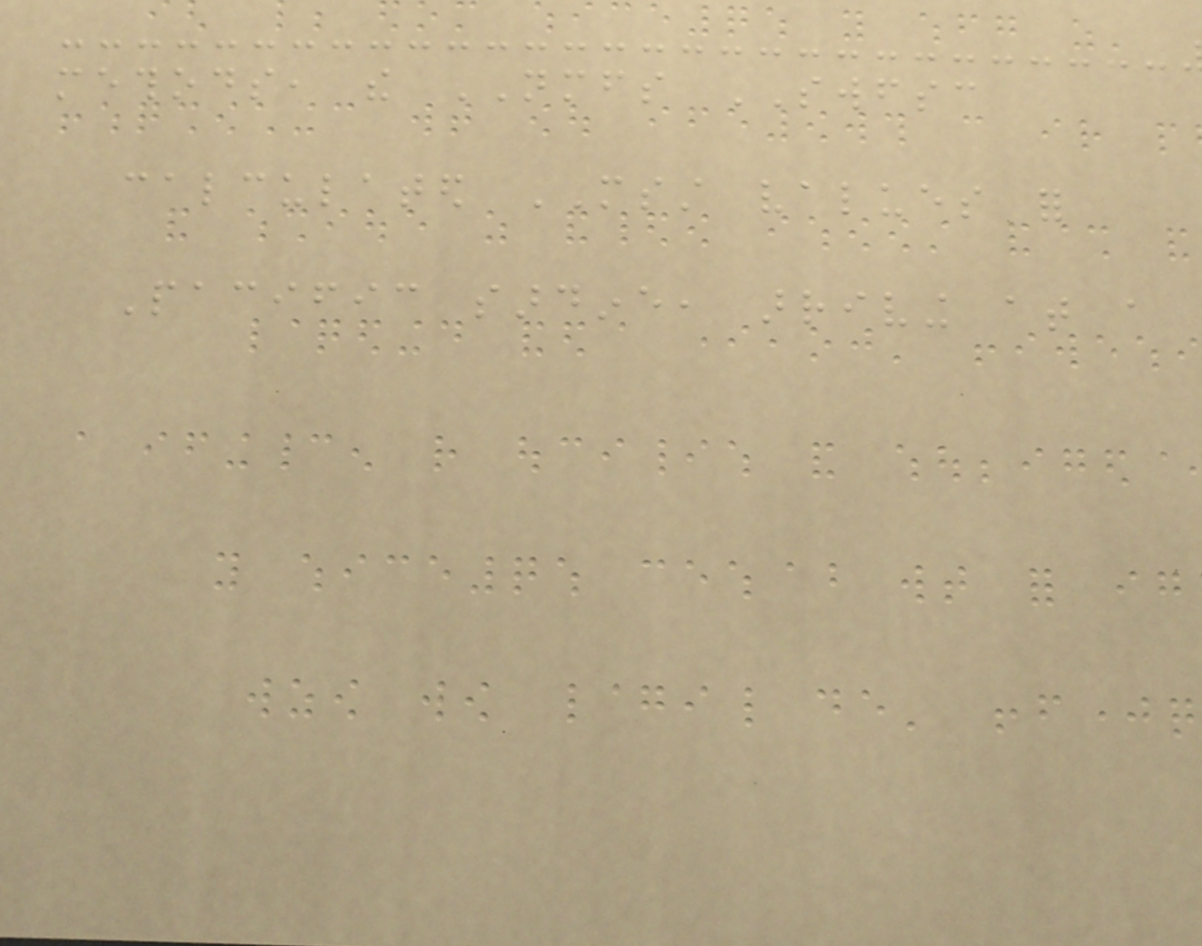methods, the NMFS SWFSC
calculated MSST values for
Pacific sardine, arriving at a
